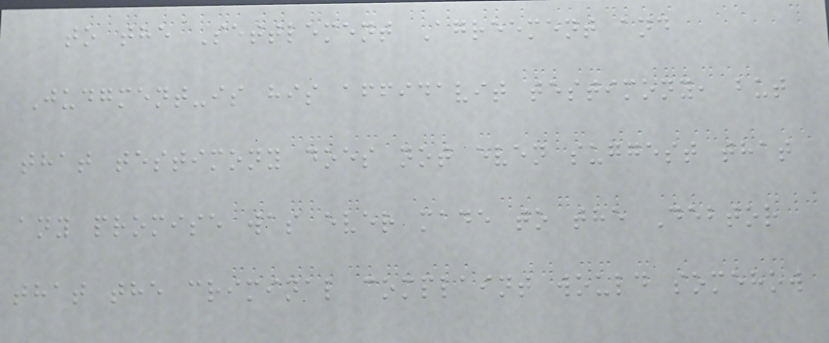to the Settlement Agreement and
Judgment-is his affidavit testimony, but
that testimony does not even suggest that
any promise was ever made to the Debtor
that the criminal complaint would somehow
